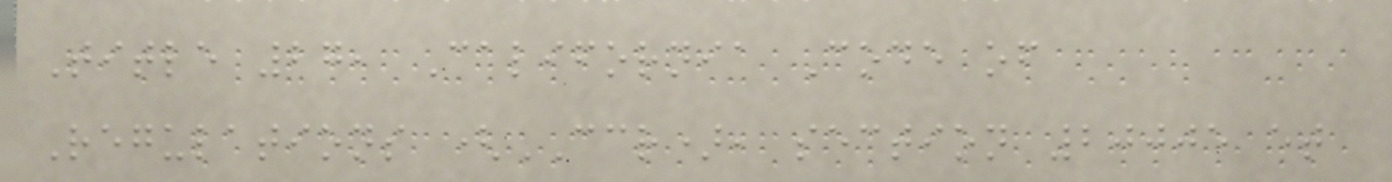Title 27, California Code of
Regulations (CCR), section 20005 et
